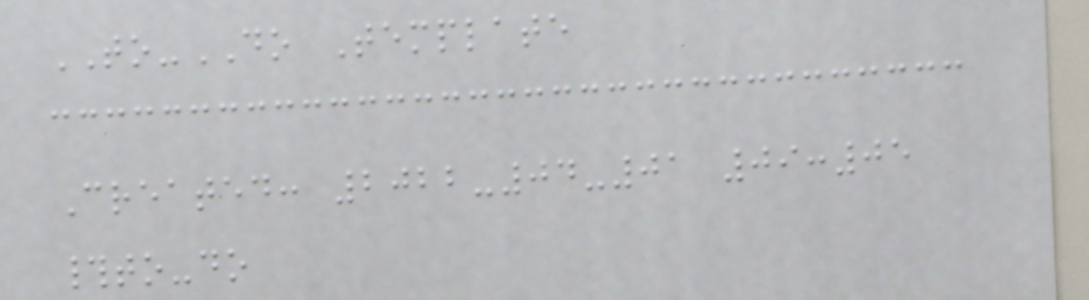TO-DO Template
Created: 2022-04-01 09:05
#to-do
